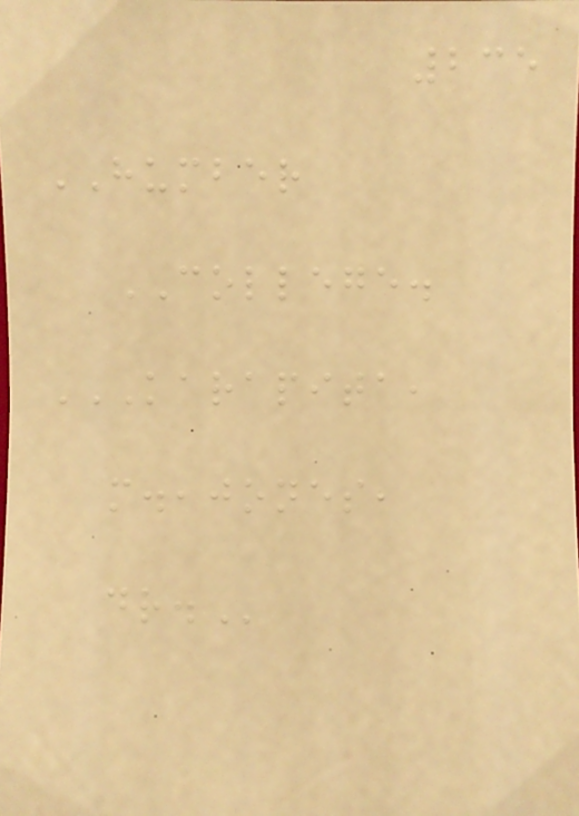235
HUMBER
COLLEGE.
KARAPITA,
M.,JONES,
DR.
